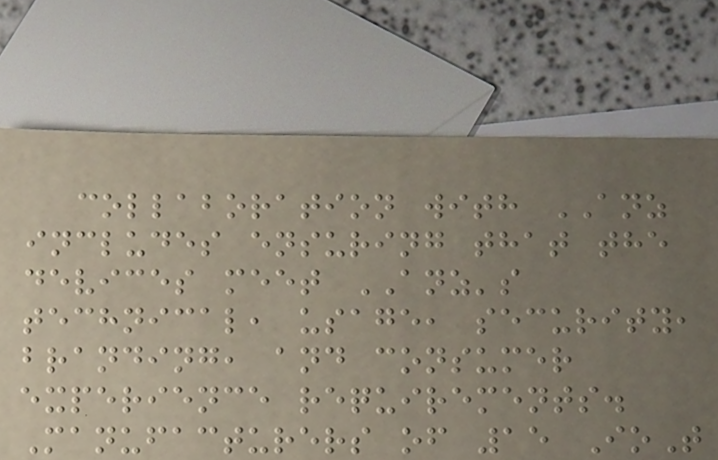collaboration with ANZ
includes ensuring that the
devices meet ANZ's
technical, usage, security,
branding, and consumer
experience requirements.
Manufacturers of 15 IoT
